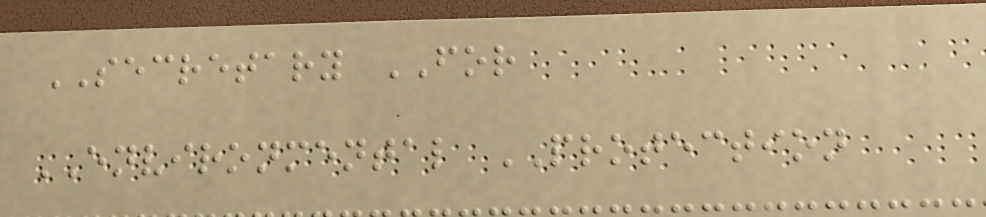SECRETARY FOR
ENVIRONMENTAL PROTECTION
